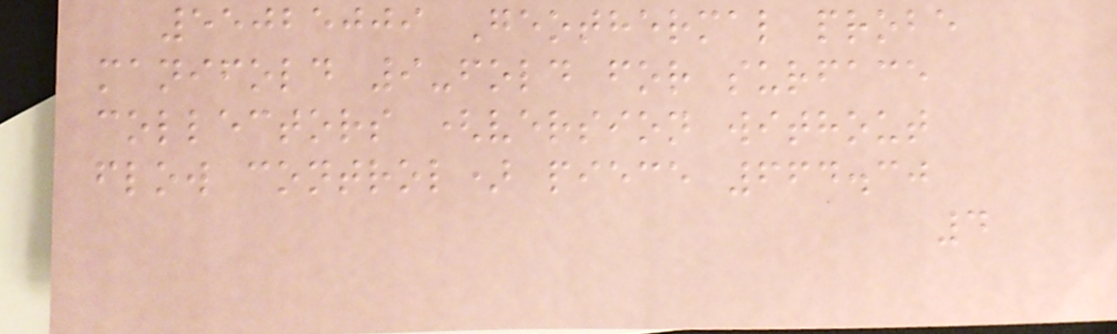55025009 Geothermal probe
manifold 9-fold for surface
collectors (version without
flow control) piece 664.30
4
